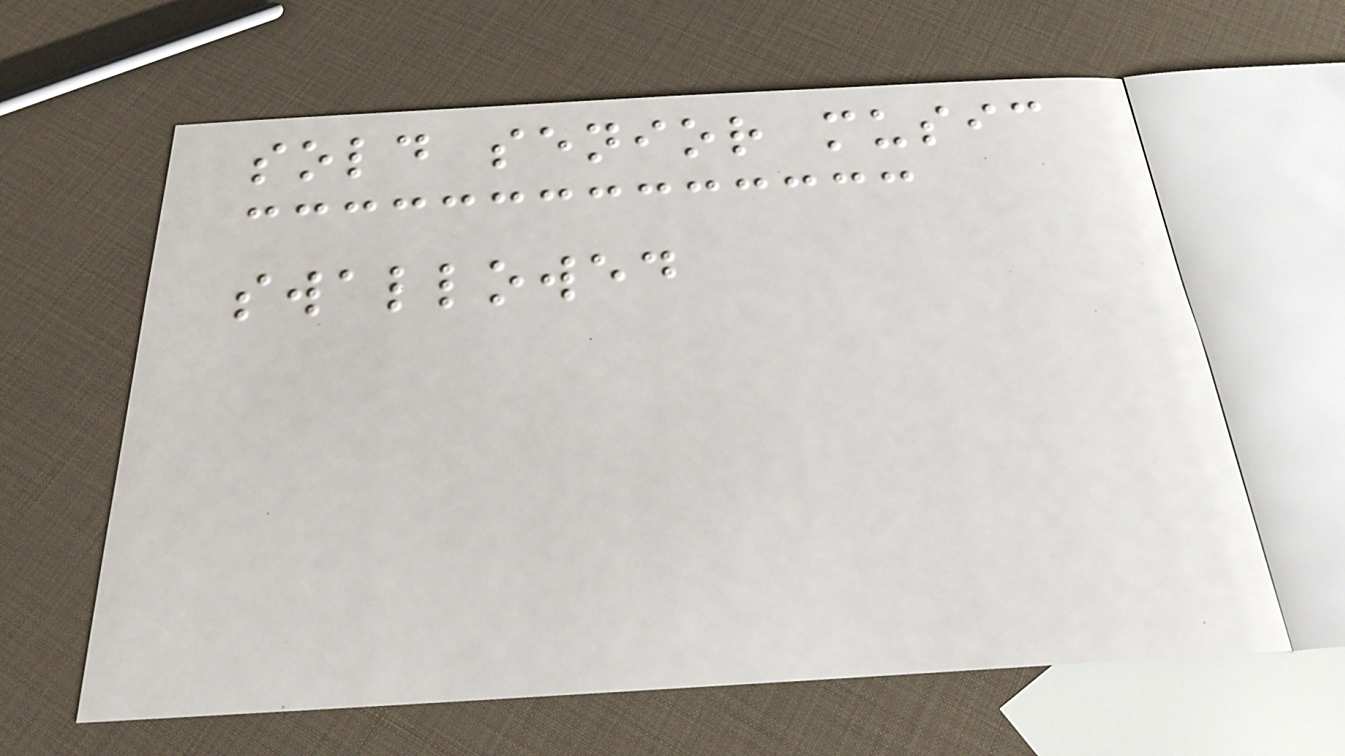sold senior music
swallowed
